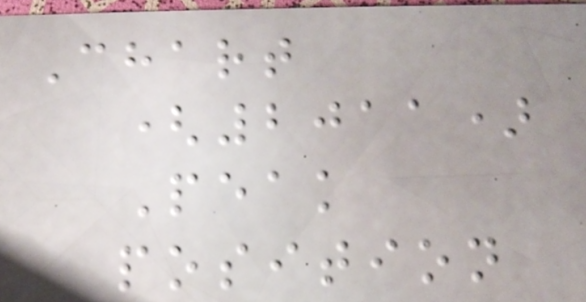Chart
(2011)
Peak
position
